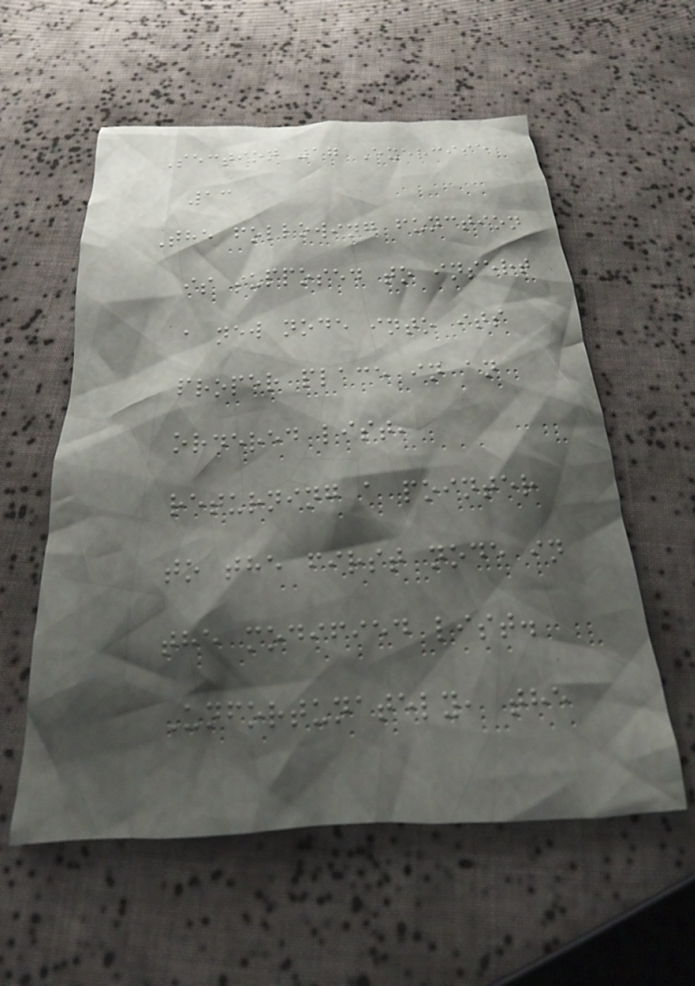Section 17 Exercise
13
The following function
is supposed to insert
a new node into its
proper place in an
ordered list,
returning a pointer
to the first node in
the modified list.
Unfortunately, the
